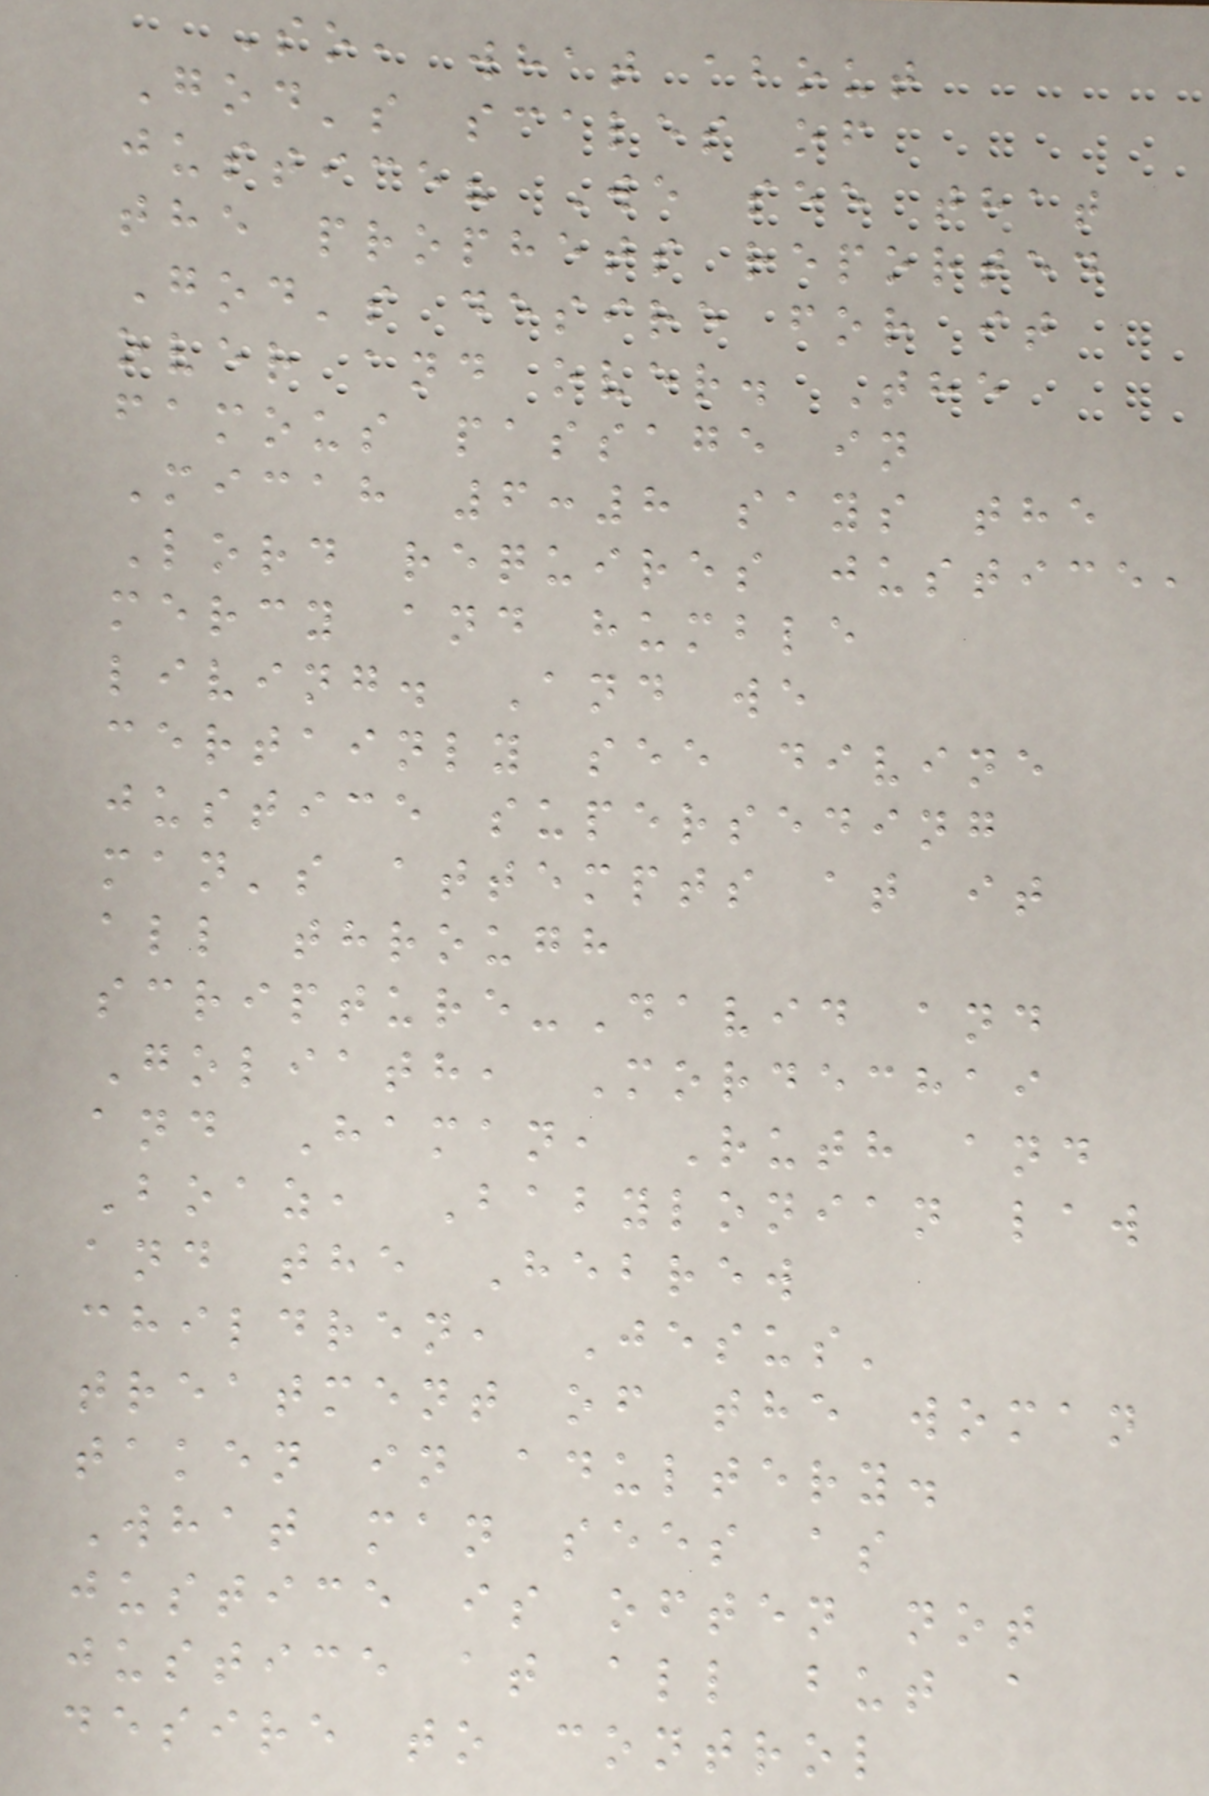So, what about
God's scales of
justice? We see that
the prophets reported
God's desire for it
over and over. The
famous passage in
Micah 6:8 says the
Lord requires justice,
mercy and humble
living. And we
certainly see divine
justice superseding
man's attempts at it
all through
scripture-David and
Goliath, Mordechai
and Haman, Ruth and
Boaz, Babylonian law
and the Hebrew
children, Jesus'
treatment of the woman
taken in adultery.
What man sees as
justice is often not
justice at all but a
desire to control
